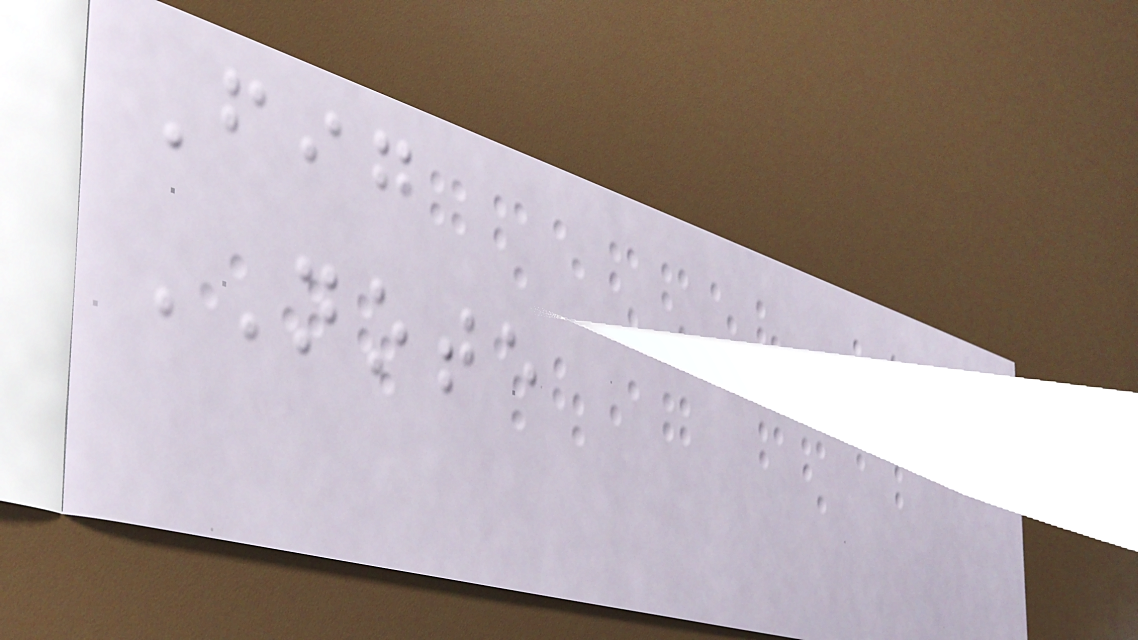Fig
NOTE
